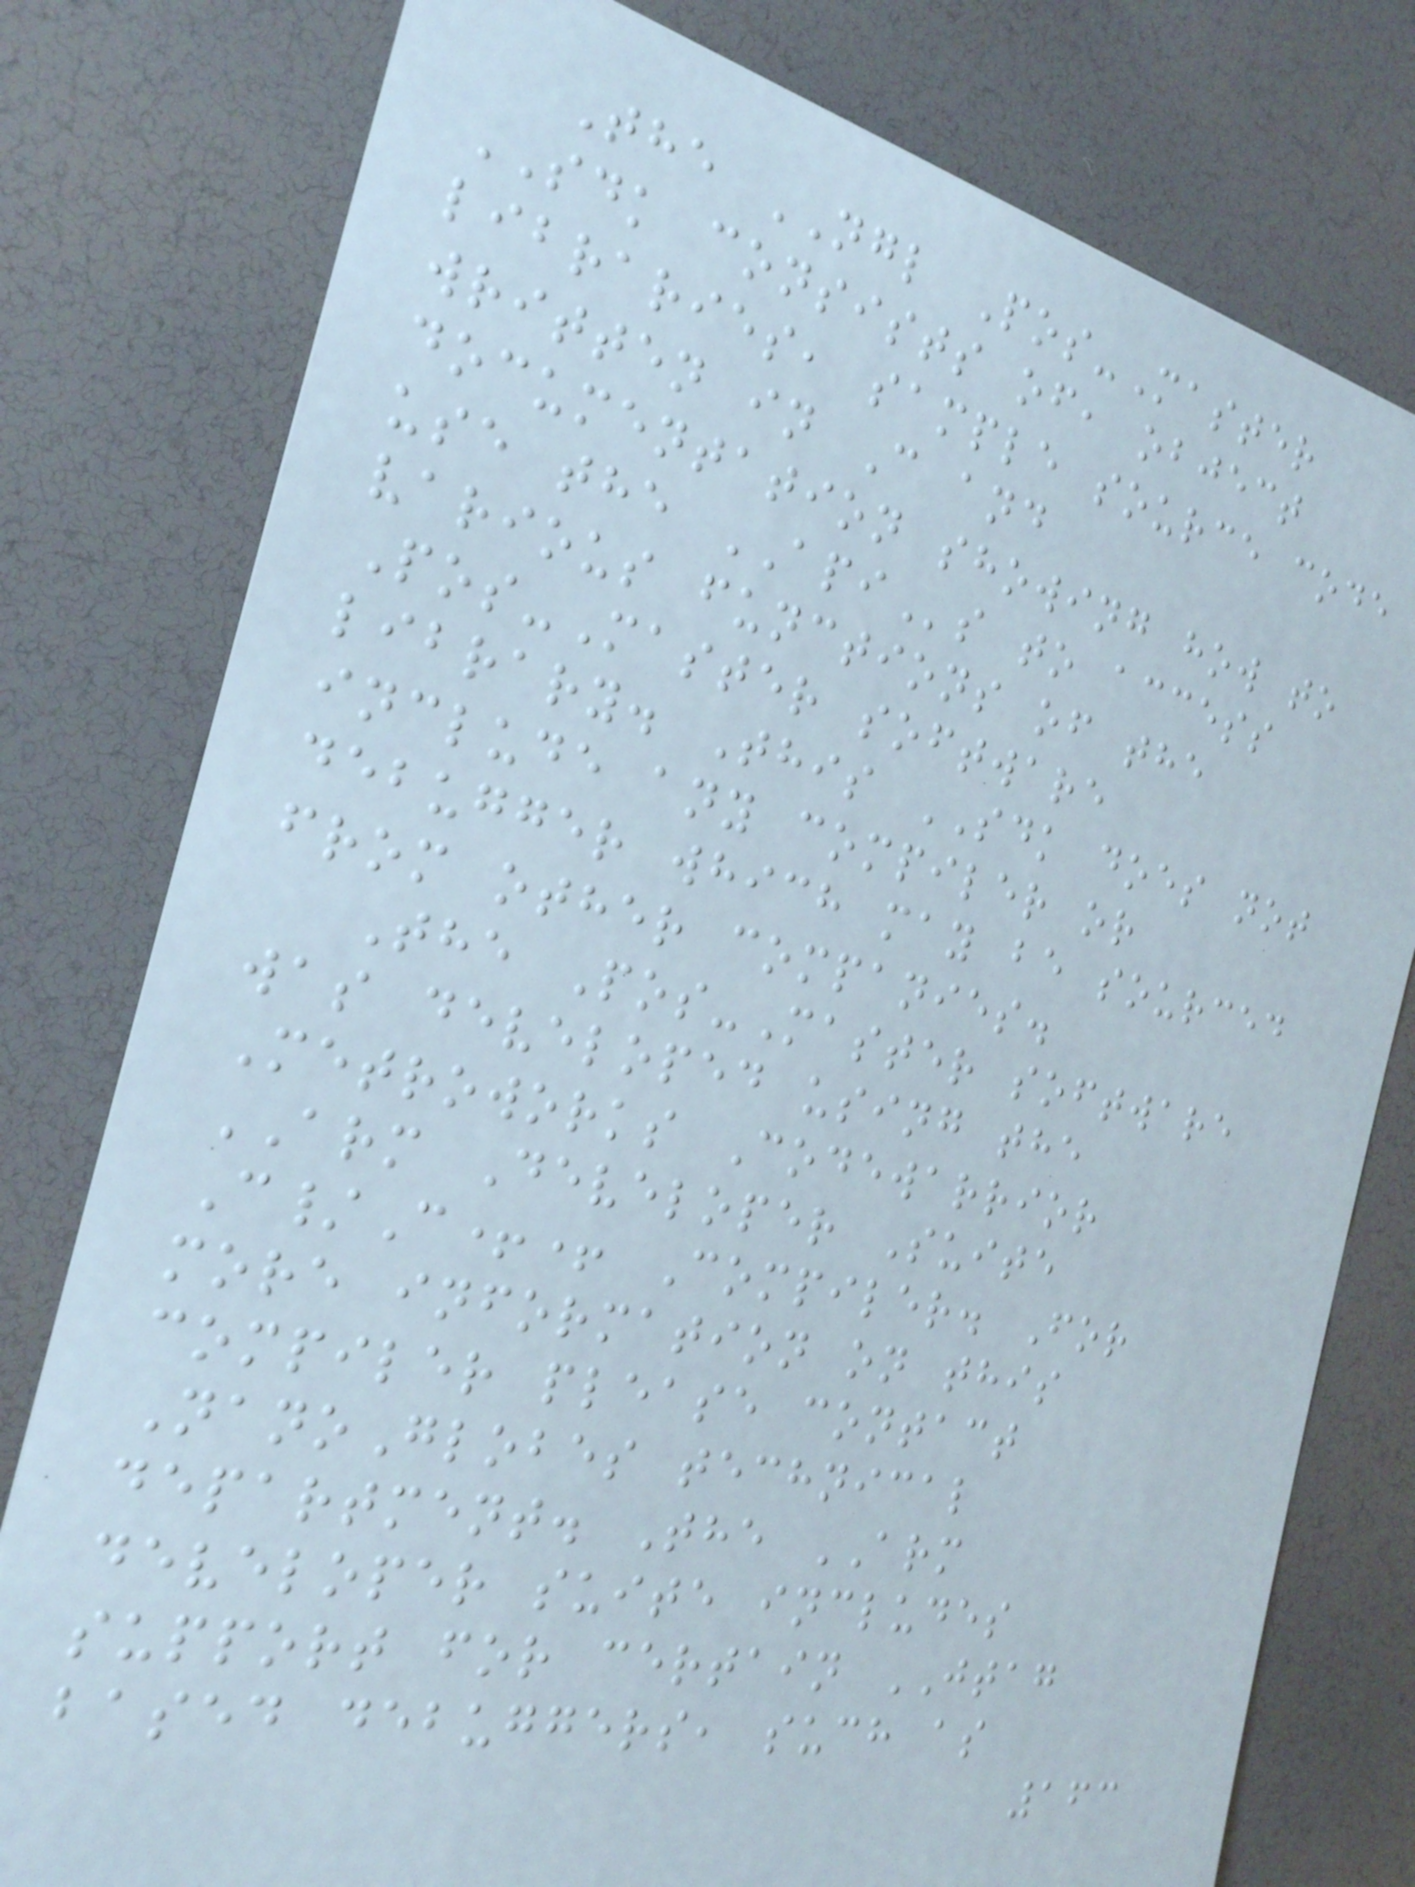The NGL Pos-Master
SDK consists of, object
libraries, sample source code
written in C and
documentation showing how to
use the APIs to access
various functions of the
Pos-Master software
library. This SDK does not
include any compiler or
debugger which may be sourced
from other companies.
The Pos-Master software
was developed using the
Metroworks Codewarrior
ARM Developer Suite
C/C++ Compiler. For
more information on this
compiler please contact
NanoGlobes technical
department. The ARM
developer suite includes
support for certain JTAG
based debuggers, such as
163
